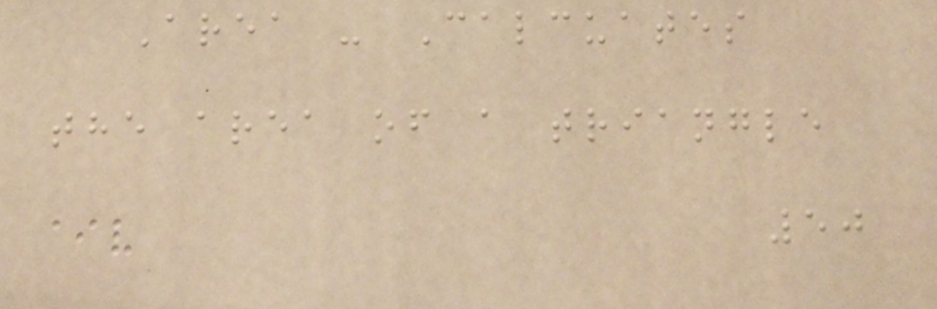Area - Calcuates
the area of a triangle
50
